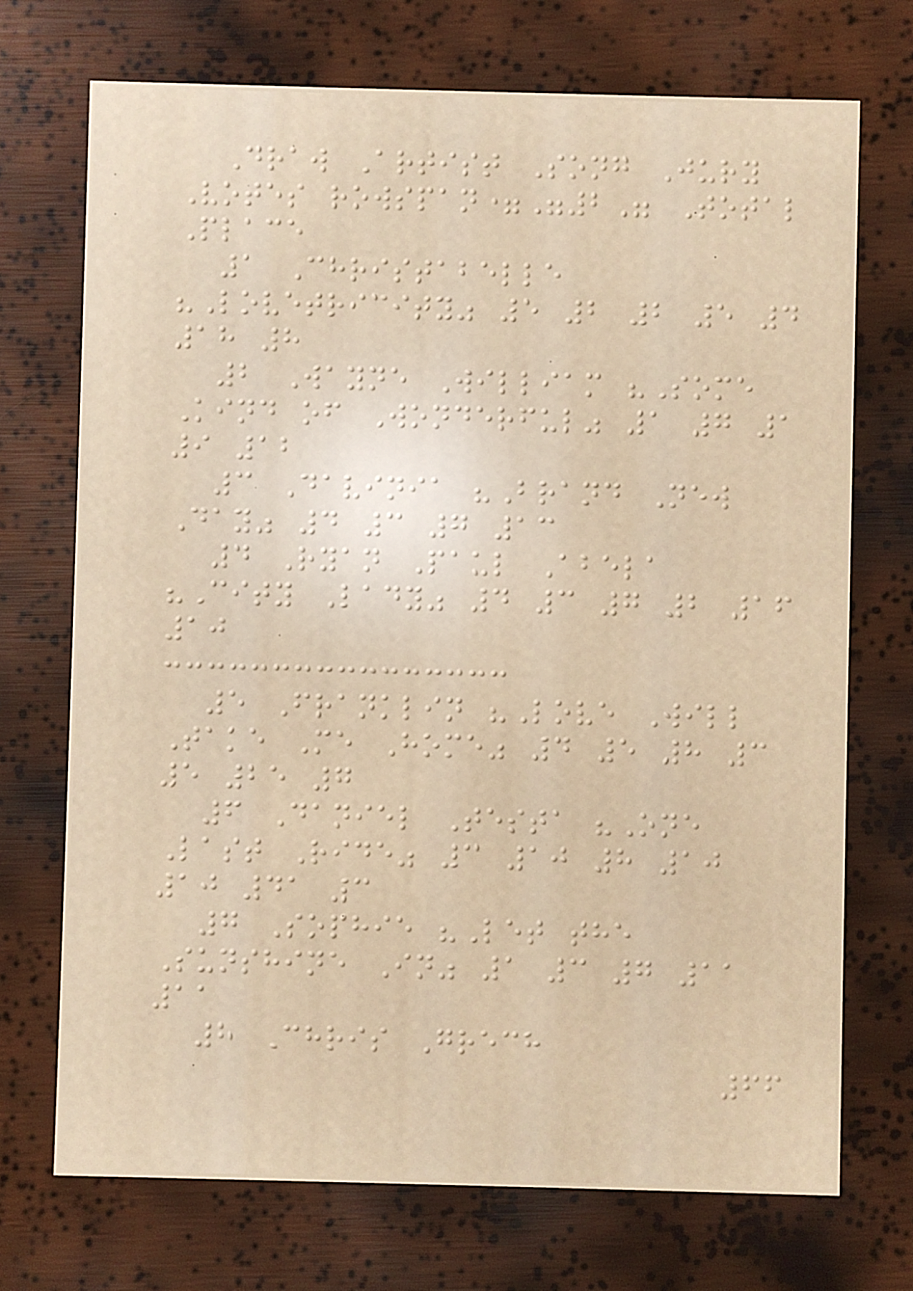Draw Artist Song Jury
Votes rowspan="2" Total
Place
1 Christabelle
"Lovetricity" 5 2 2 5 4
18 8
2 Wayne William "Some
Kind of Wonderful" 1 7 1
9 12
3 Davinia "Brand New
Day" 4 3 7 13
4 Ryan Paul Abela
"City Lady" 4 3 7 2 16
10
5 Franklin "Love Will
Take Me Home" 4 5 8 3
5 25 7
6 Daniel Testa "One
Last Ride" 3 10 8 10
10 41 3
7 Sophie "Let the
Sunshine In" 1 3 7 11
11
8 Chris Grech
66
